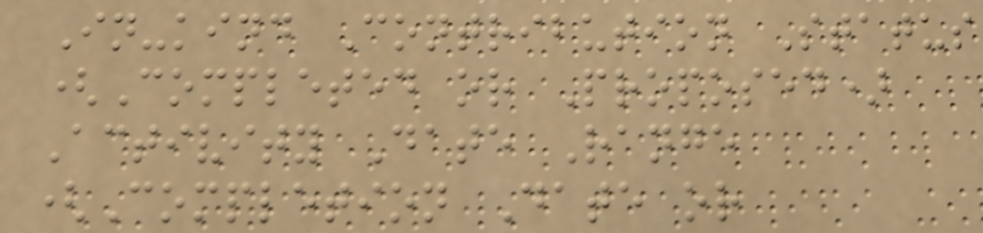In-kind Contribution Status
(Completed or Proposed)
Activity Date Range
(Completion Date or
